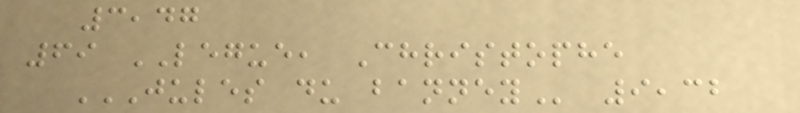3,47
69 LEGUE, Christophe
JULES DU BANNEY 9,32
